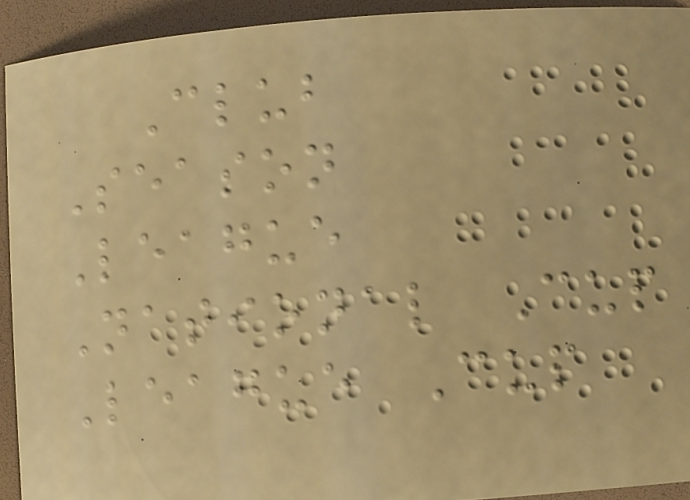Club
Season
League
National Cup
League Cup
